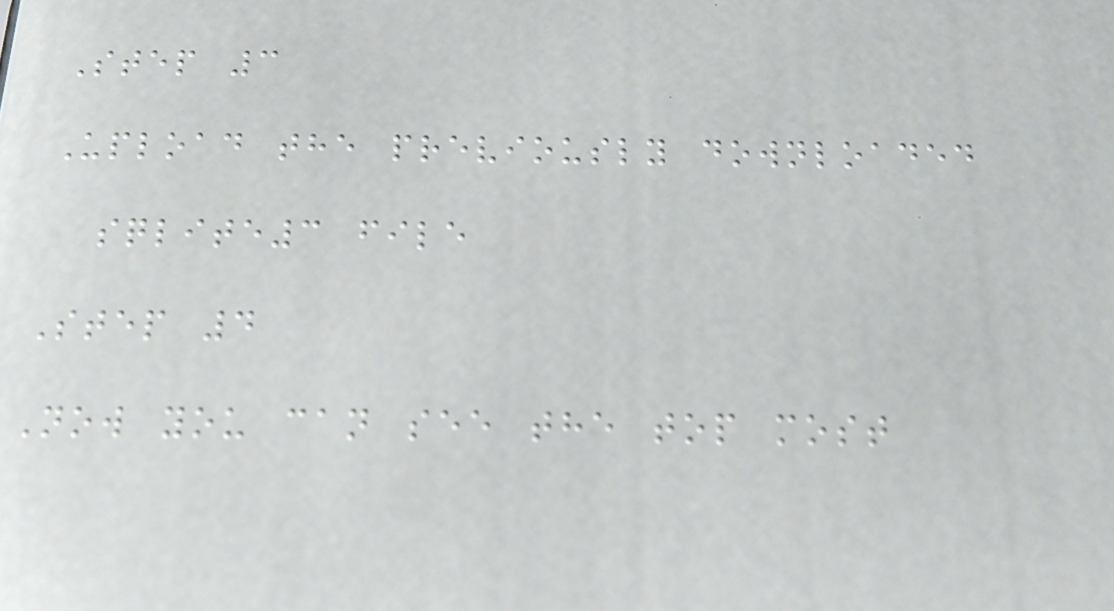Step 3
Upload the previously downloaded
sqlite3 file
Step 4
Now you can see the top most
